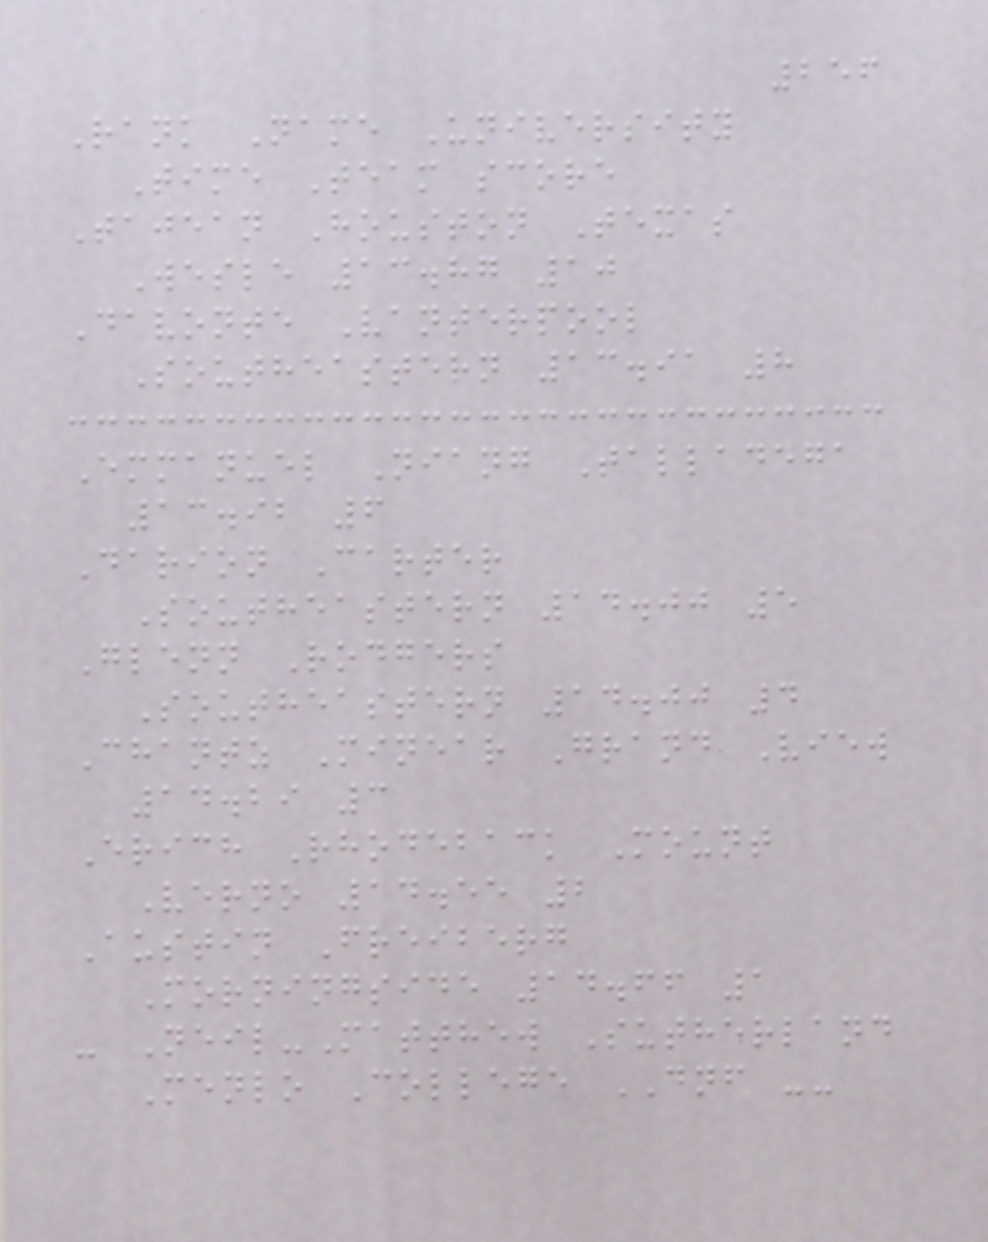256
Rank Name University
Time Team score
Tajean Houston Texas
Wesle 13.87 10
Davonte Vanterpool
Southeastern 13.91 8
Emmanuel Niang Talladega
13.92 6
Darion Carter
Southeastern 14.00 5
Glenn Rodgers
Southeastern 14.00 4
Chantz Minear Grand View
14.29 3
Erich Rhodeback Mount
Verno 14.55 2
Austin Freiberg
Morningside 14.66 1
- Neil-Matthew Sutherland
Menlo College DNF --
